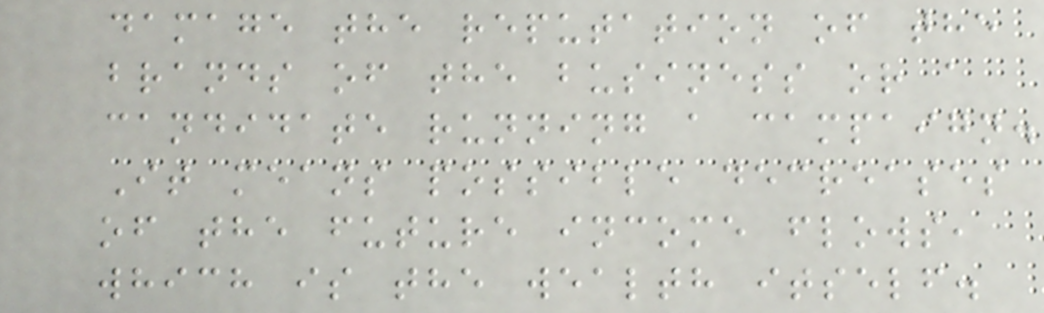damage the reputation of the
brands of the business or a
candidate running a campaign.
It means possible decreases
of the future income flows,
which is the wealth itself.
